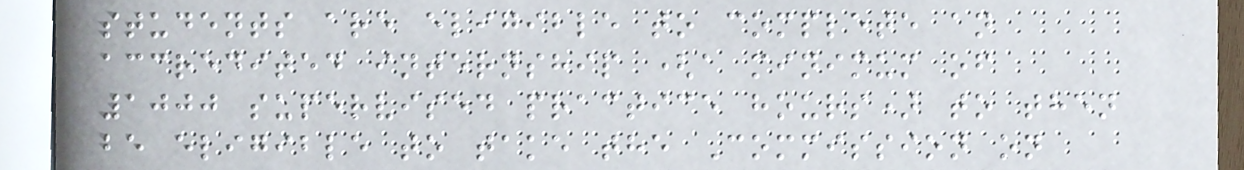students are eligible to complete an
accredited internship (a minimum of
1000 supervised practice hours) to then
be eligible to take the Commission on
